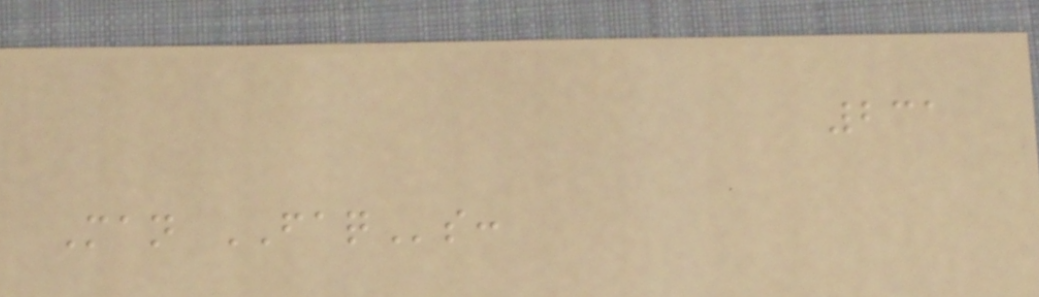231
Man FAQs:
